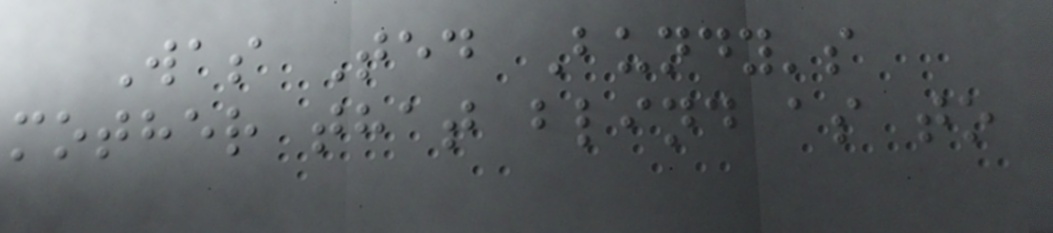Was Ted Bundy's
mother that blind as to
